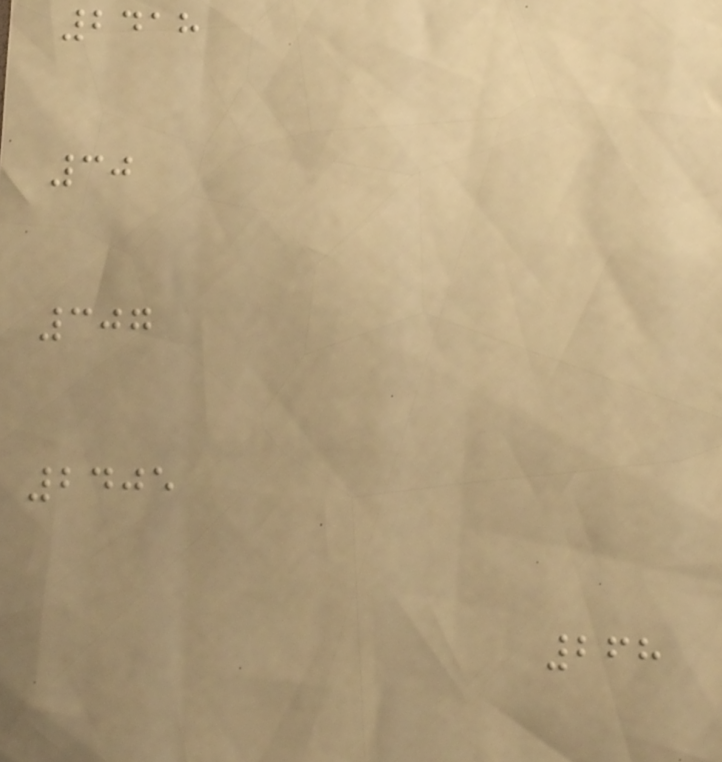2418
30
307
2405
268
